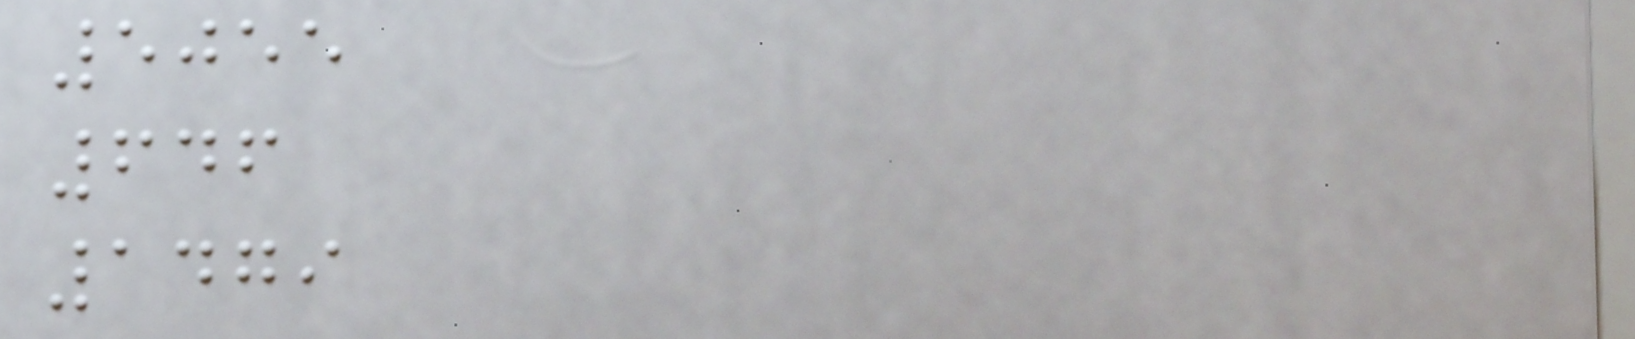5055
646
1479
